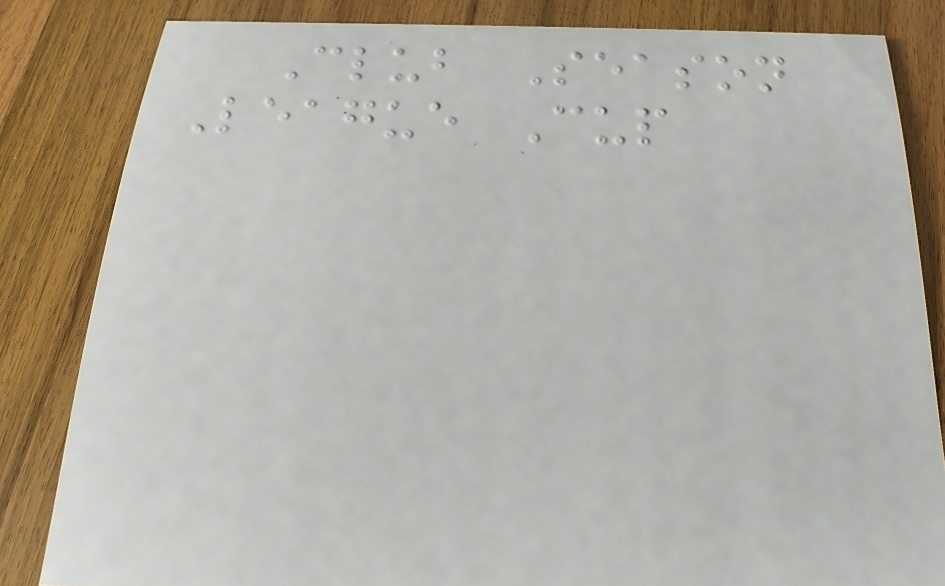Club Season
League Cup
